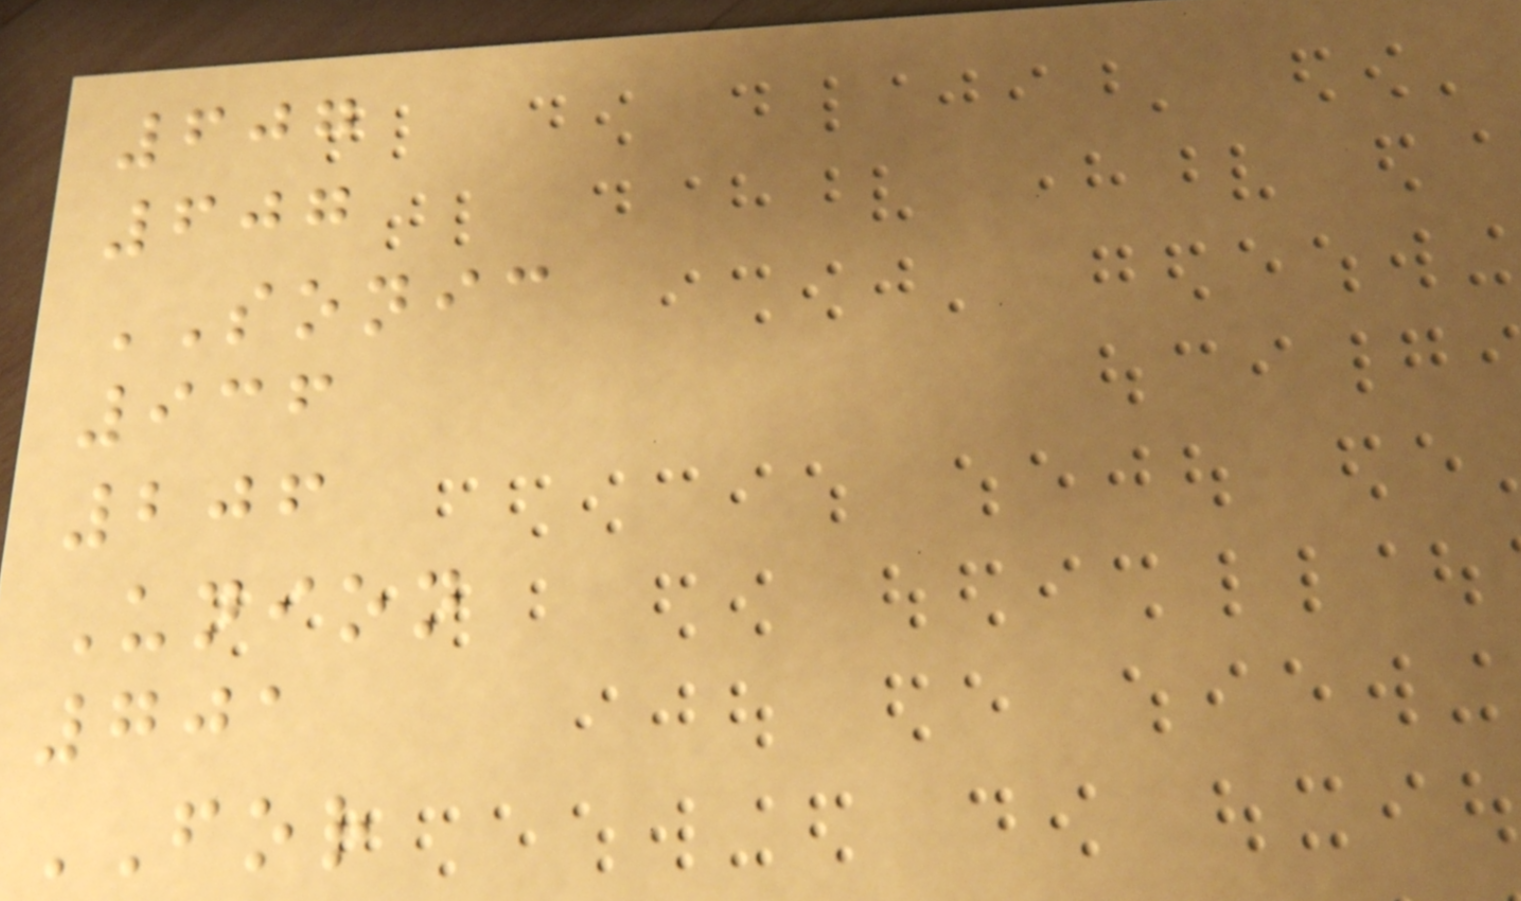607
607
SONIC
936
206
Union
701
FOR
